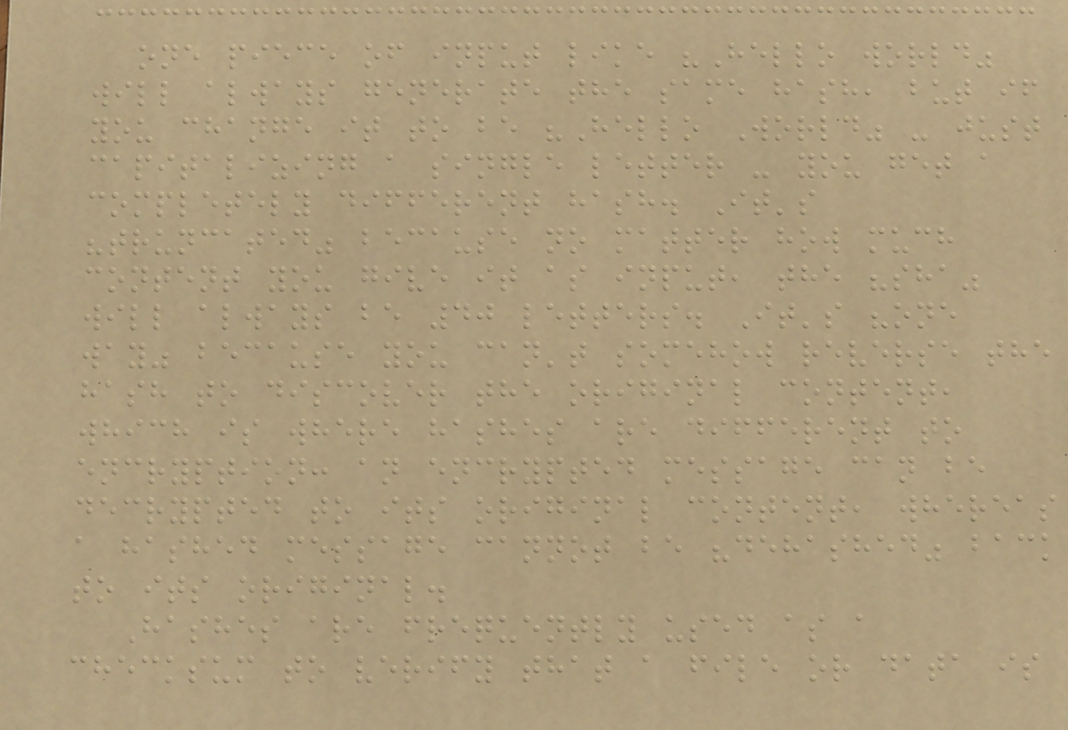one piece of input like "Hello world"
will always generate the same hash, but if
you change it to be "Hello World" - just
capitalizing a single letter - you get a
completely different hash. It's
"truncated" because no matter how much
content you give it as input, the "sha"
will always be 40 letters. It's "one
way" because you can't somehow reverse the
hash to discover the original content,
which is where hashes are different to
encryption: an encrypted message can be
decrypted to its original content, whereas
a hashed message cannot be "dehashed" back
to its original.
Hashes are frequently used as a
checksum to verify that a file or data is
